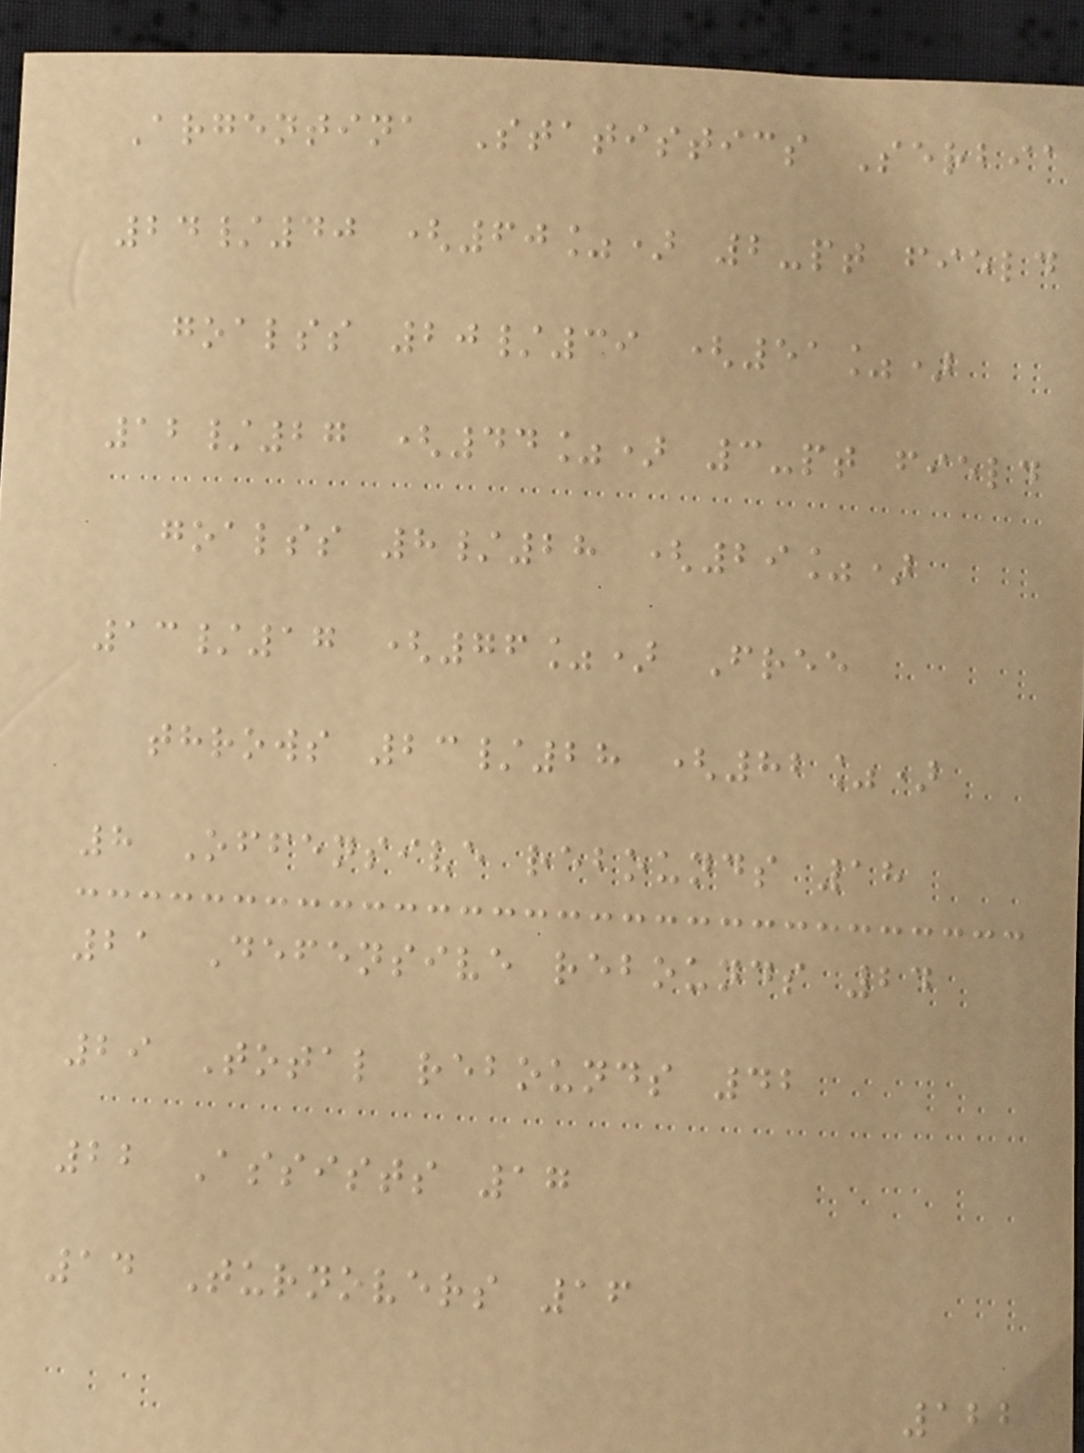Argentina Statistics Serbia
24/40 (60%) 2-pt field
goalss 20/39 (51%)
12/27 (44%) 3-pt field
goalss 8/28 (29%)
13/17 (76%) Free
throws 23/28 (82%)
8 Offensive rebounds 18
21 Defensive rebounds 24
29 Total rebounds 42
22 Assists 17
14 Turnovers 16
122
